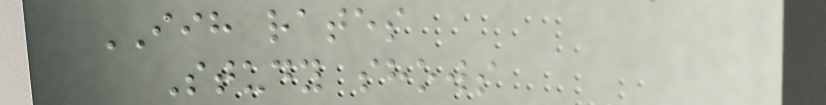IIH rates
Study shows
